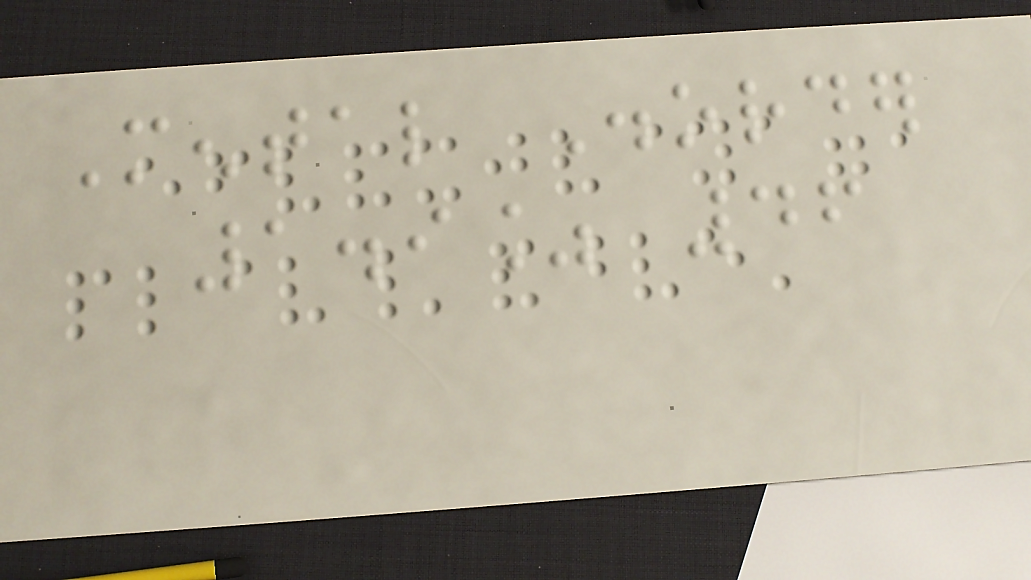Mental Disorder
1.9% 46
